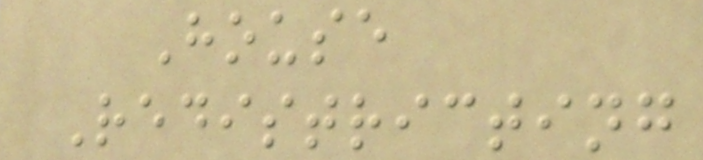House
Redistricting
